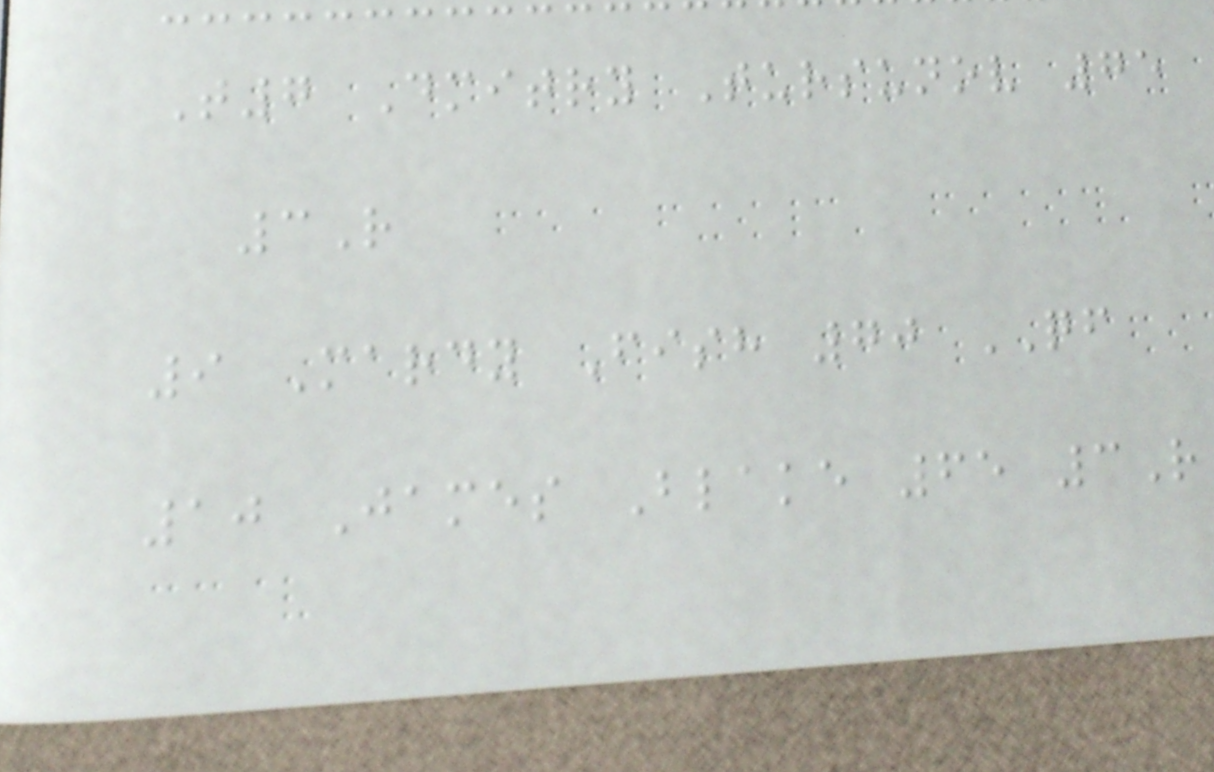T7 Dmitry Tursunov 75
3R
9 Mardy Fish 70 QF
10 James Blake 65 3R
